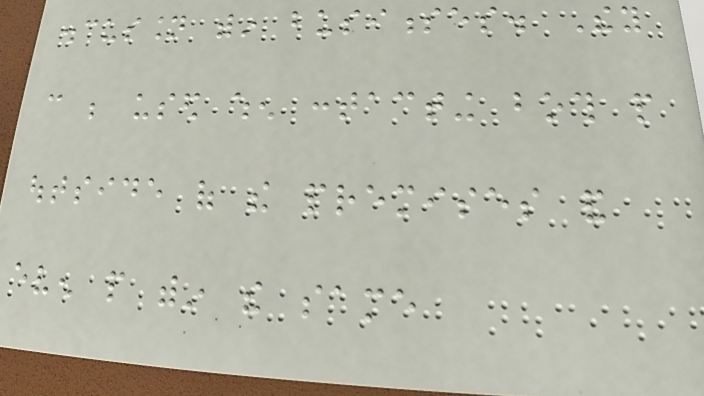discussion within businesses. They
can be used when contacting both people
outside of the premises and
even people within the same
